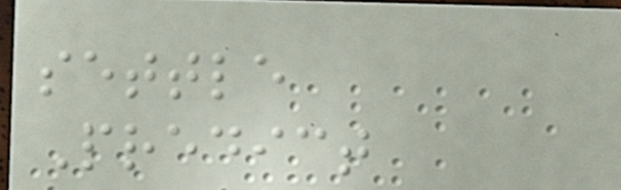settle
Predict
